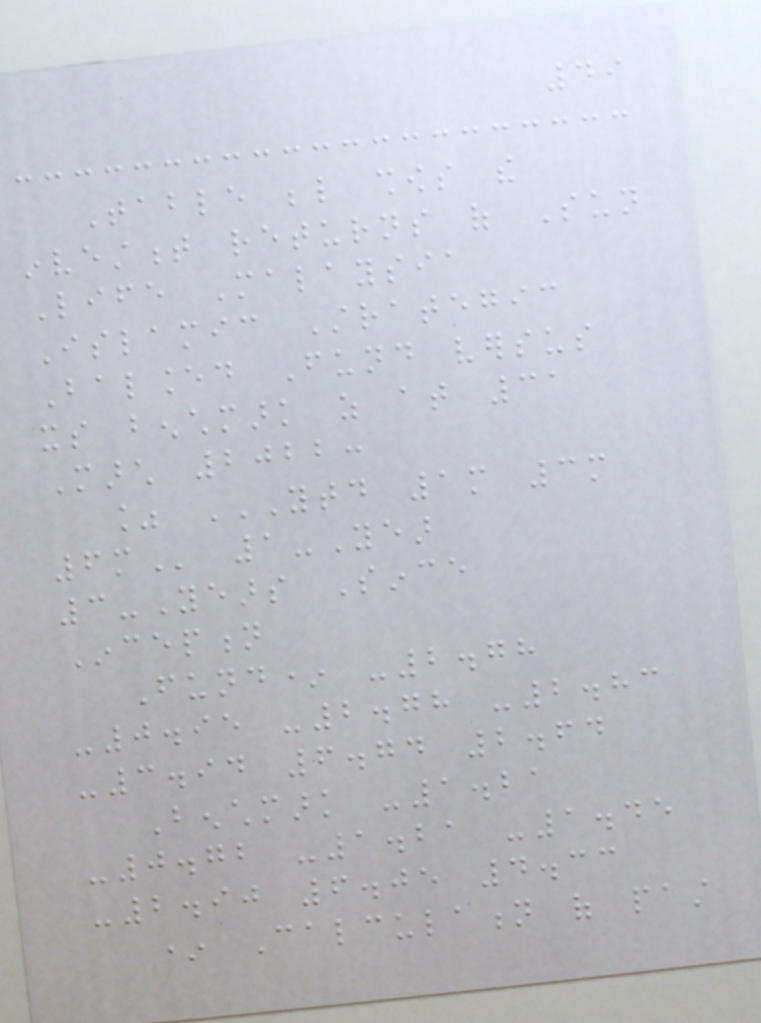49
Table below shows the
investment returns of Sun
Life Malaysia
Islamic Strategic
Balanced Fund versus
its benchmark as at 31
March 2022:
% YTD 1M 3M
6M 1-Year
3-Years Since
Inception
Fund* -2.78
-0.95 -2.78 -2.83
-3.94 6.74 2.64
Benchmark -1.21
-0.72 -1.21 -1.45
-2.90 6.05 4.33
* Calculation of past
